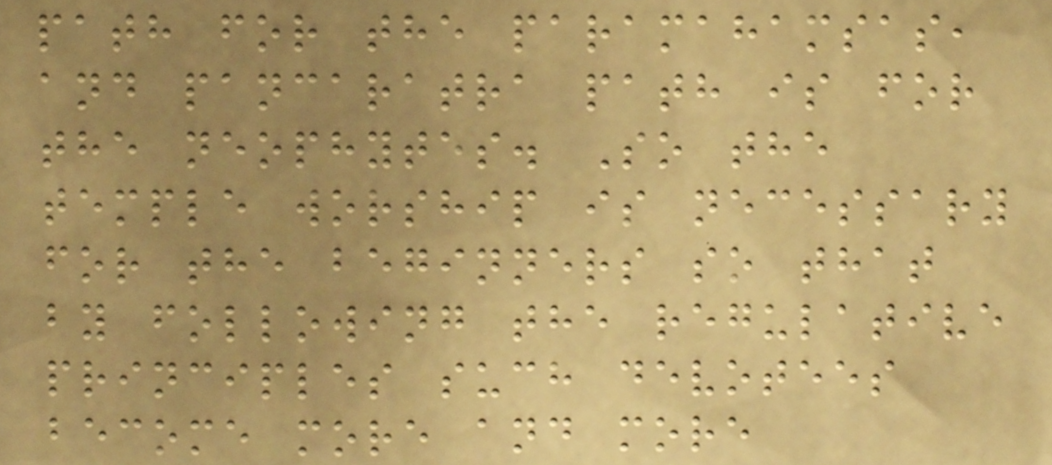path for the paramahamsas,
and pancaratra path is for
the neophytes. So the
temple worship is necessary
for the beginners so that
by following the regulative
principles such devotees
become more and more
